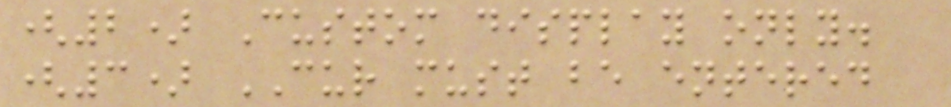(2) Custom display only.
(3) CUR must be entered
